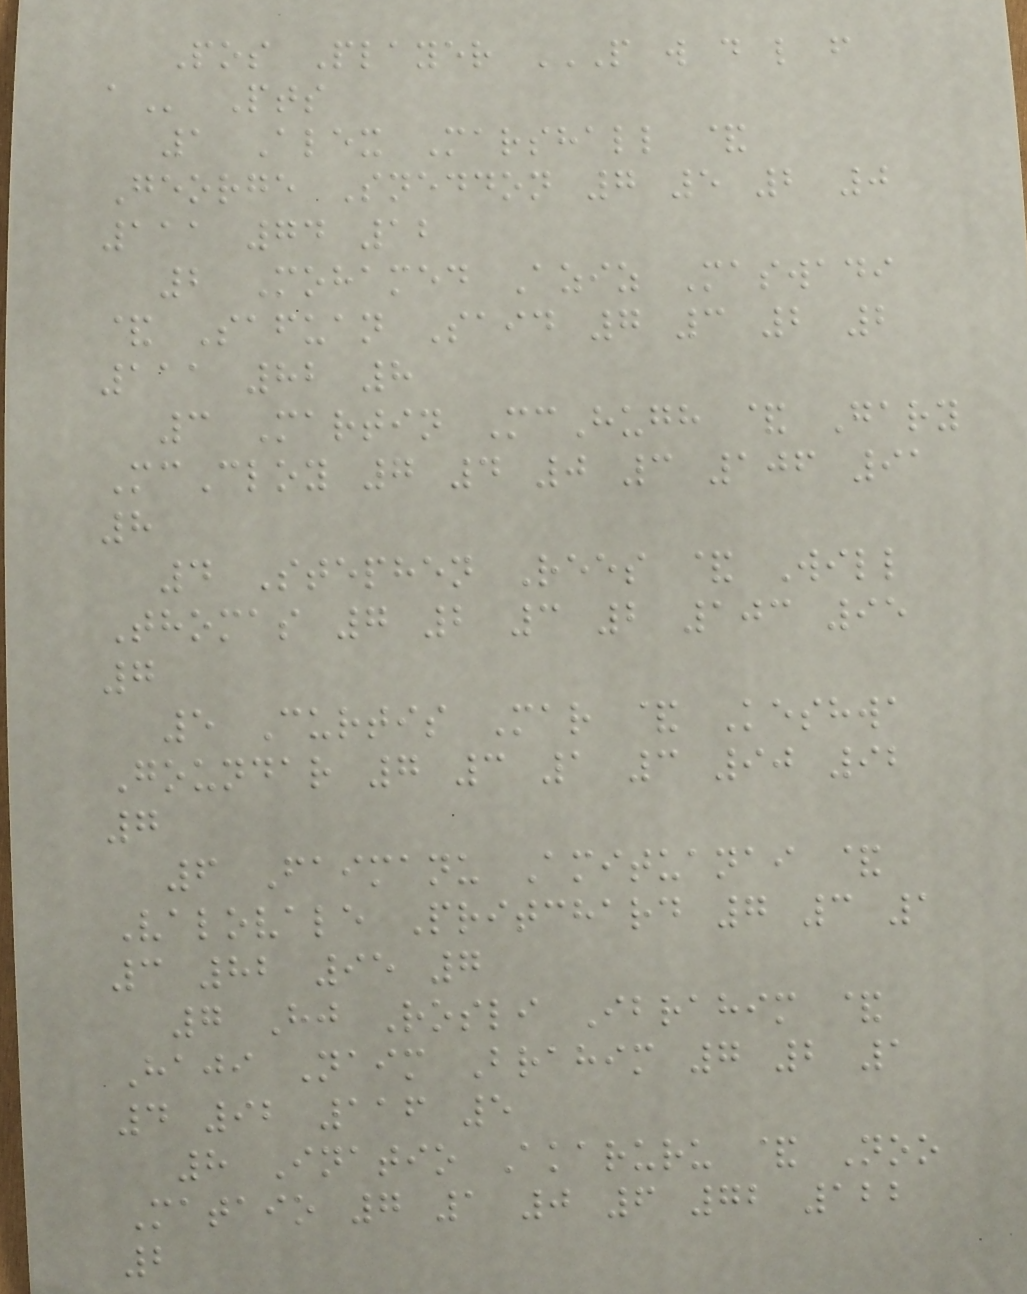Pos Player P W D L F
A Pts
1 Alex Marshall &
George Sneddon 7 5 2 0
111 74 12
2 Mohamed Aziz Maswadi
& Safuan Said 7 3 2 2
111 82 8
3 Martin McHugh & Gary
McCloy 7 4 0 3 106 91
8
4 Stephen Rees & Will
Thomas 7 2 3 2 103 95
7
5 Curtis Mar & Keshwa
Goundar 7 3 1 3 90 92
7
6 Faimanu Amituanai &
Valovale Pritchard 7 3 1
3 82 95 7
7 Hj Rosli Ibrahim &
Haji Naim Brahim 7 2 1
4 92 116 5
8 Inatio Akaruru & Noo
Mataio 7 1 0 6 72 122
2
